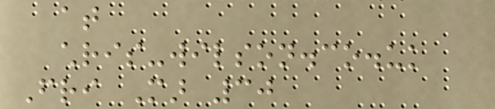at
chris-wilson.co.uk
Fri Mar 30
